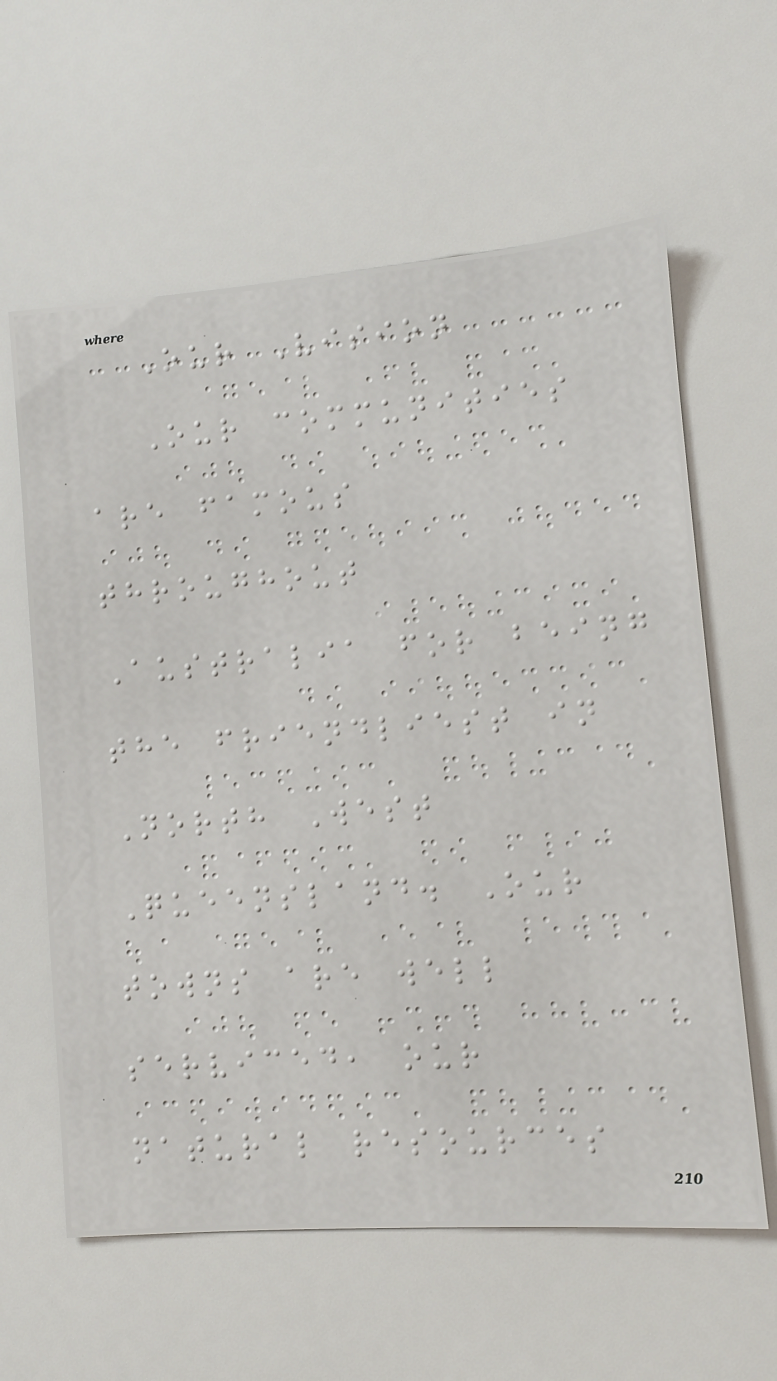Our Vision
Our communities
are famous
throughout
Australia for being
the friendliest in
North West
Queensland. Our
towns are well
serviced, our
natural resources
